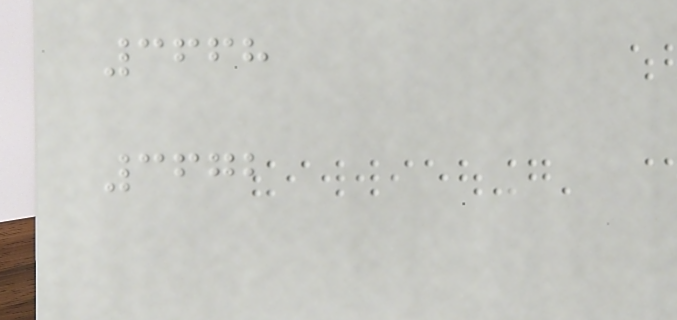3668
3672
